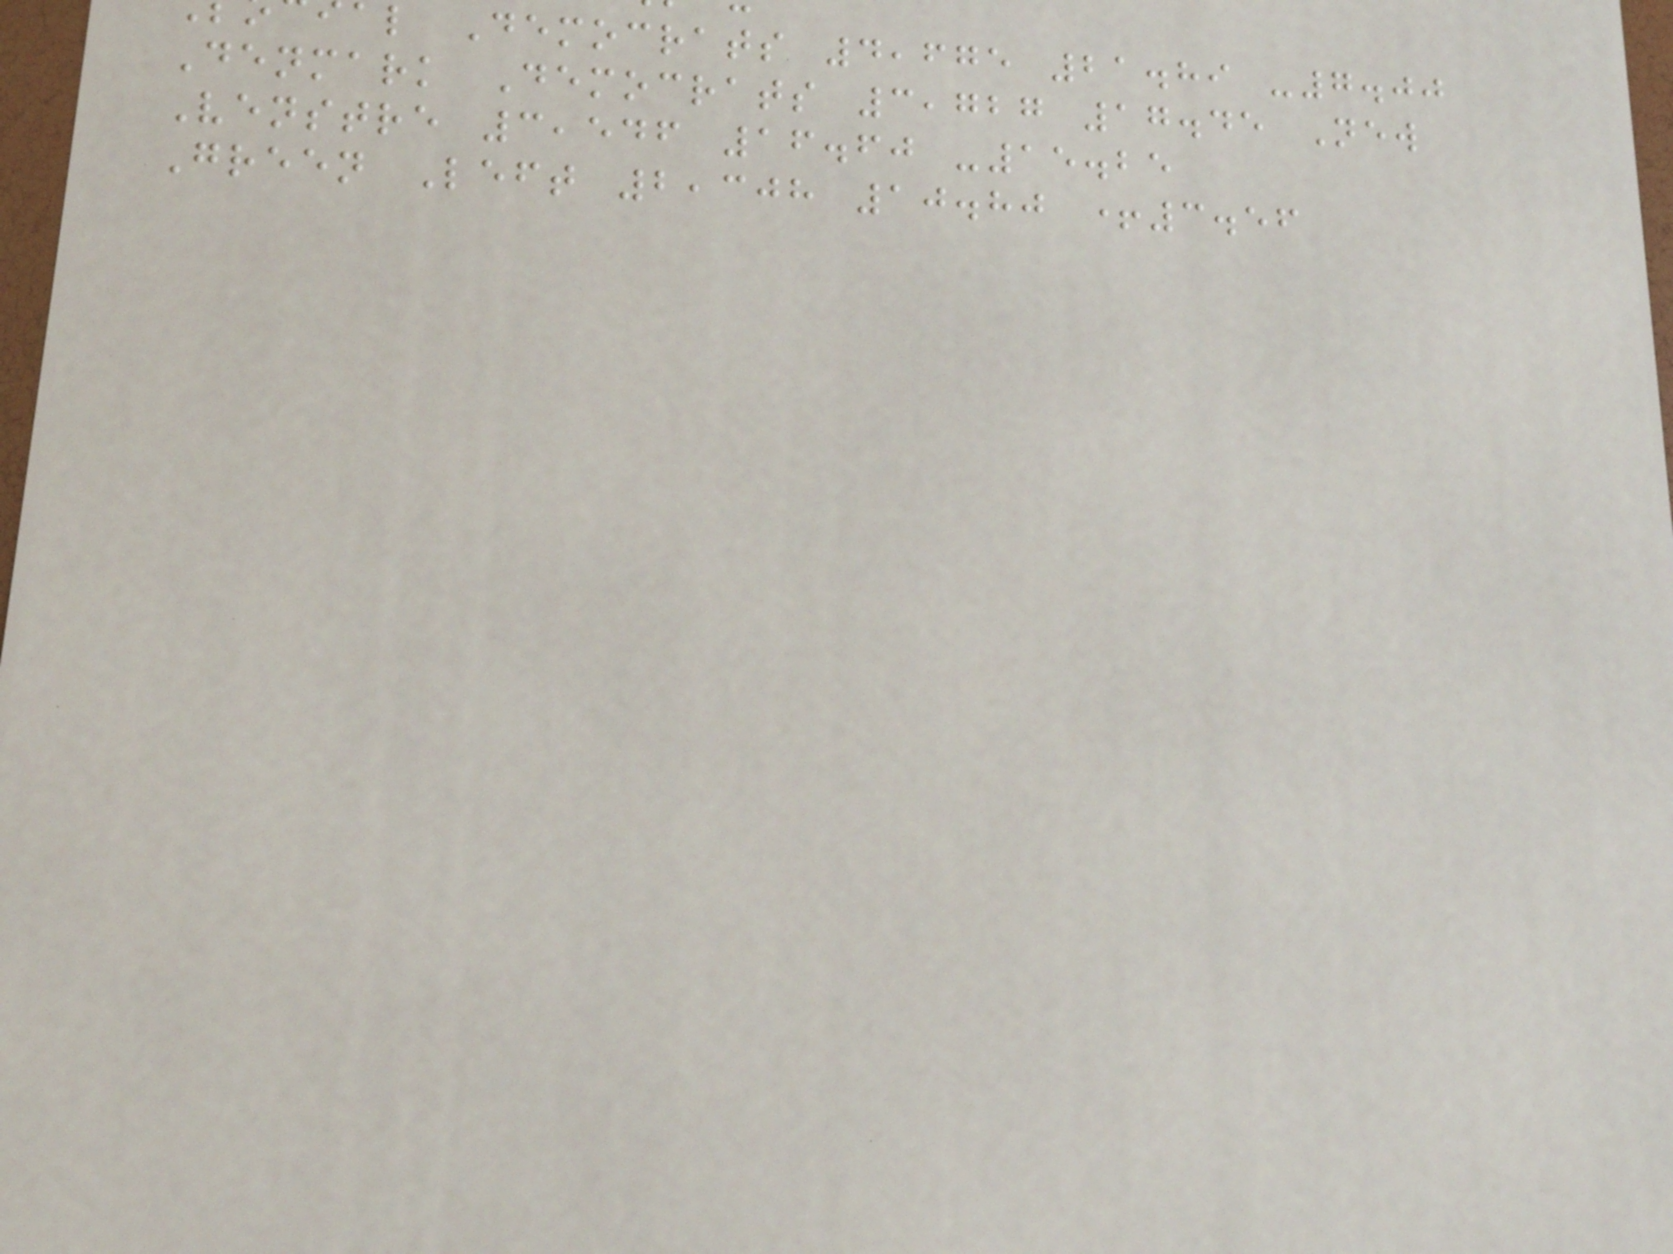l Democrats 4,675 21.89 -7.00
Denmark Democrats 3,727 17.45 New
Venstre 3,546 16.60 -15.25
Green Left 2,308 10.80 +3.56
